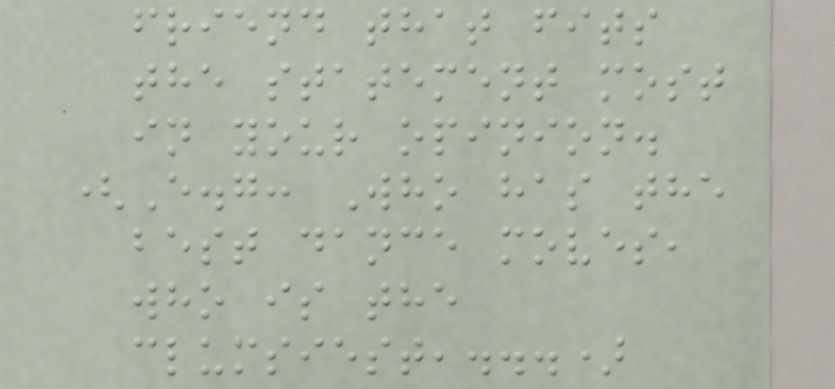friend that fits
the statement most
in your opinion.
(E.g: Who has the
best dance moves,
who is the
clumsiest,...)
